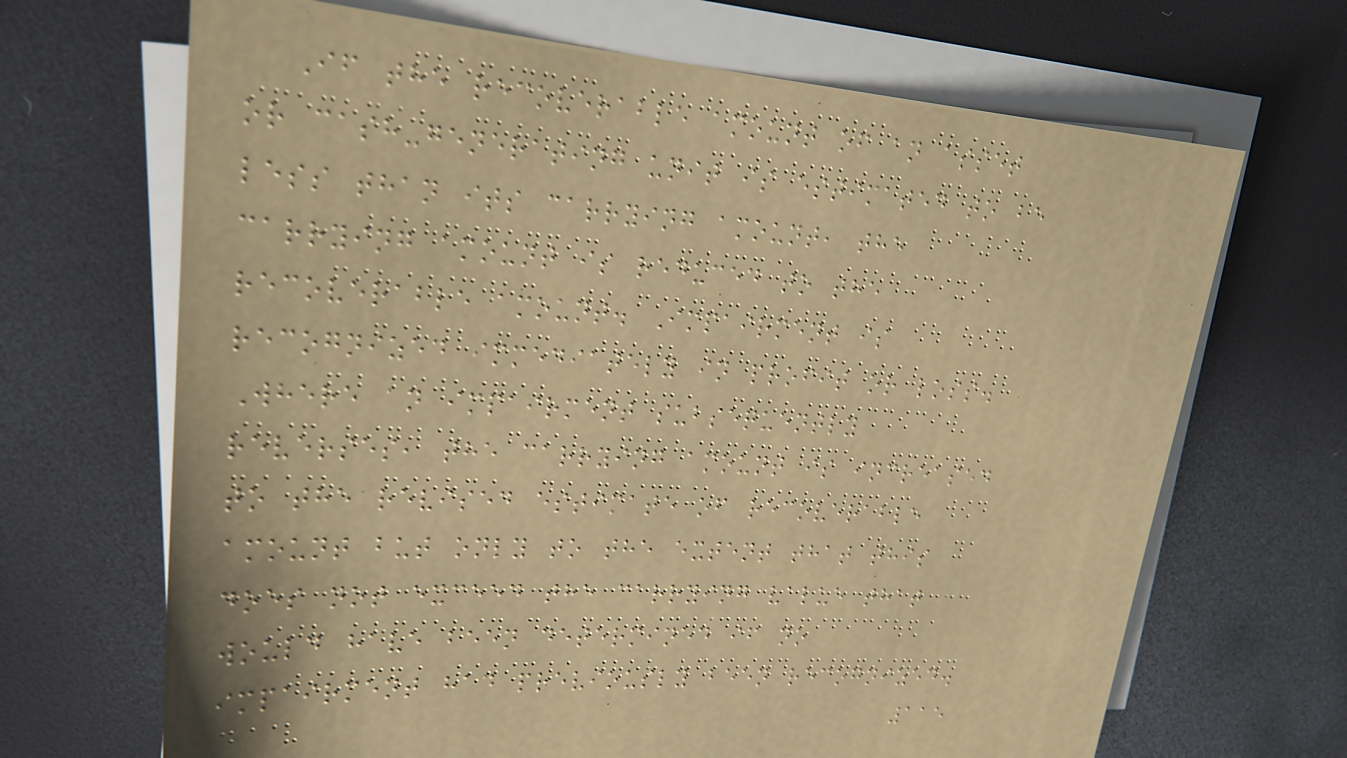If the recoverable amount of an asset
or cash-generating unit is estimated to be
less than its carrying amount, the
carrying amount is reduced to the
recoverable amount. Impairment is
recognized immediately in profit or loss.
Where an impairment subsequently
reverses, the carrying amount is increased
to the revised estimate of recoverable
amount but only to the extent that this
does not exceed the carrying value that
would have been determined if no
impairment had previously been recognized.
115
